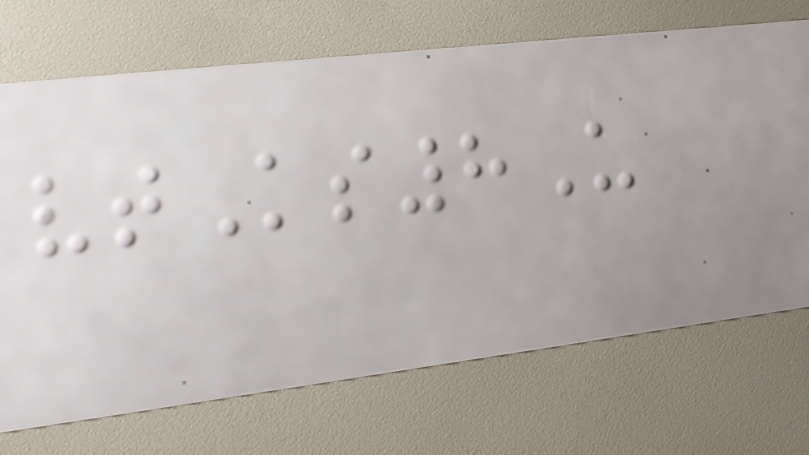vtKs8U
